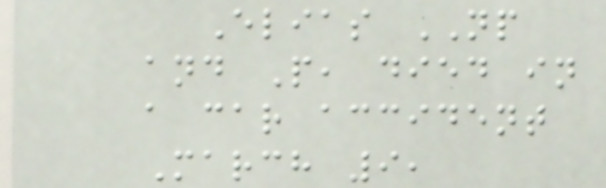Elias NP
and P, died in
a car accident
March 9,
